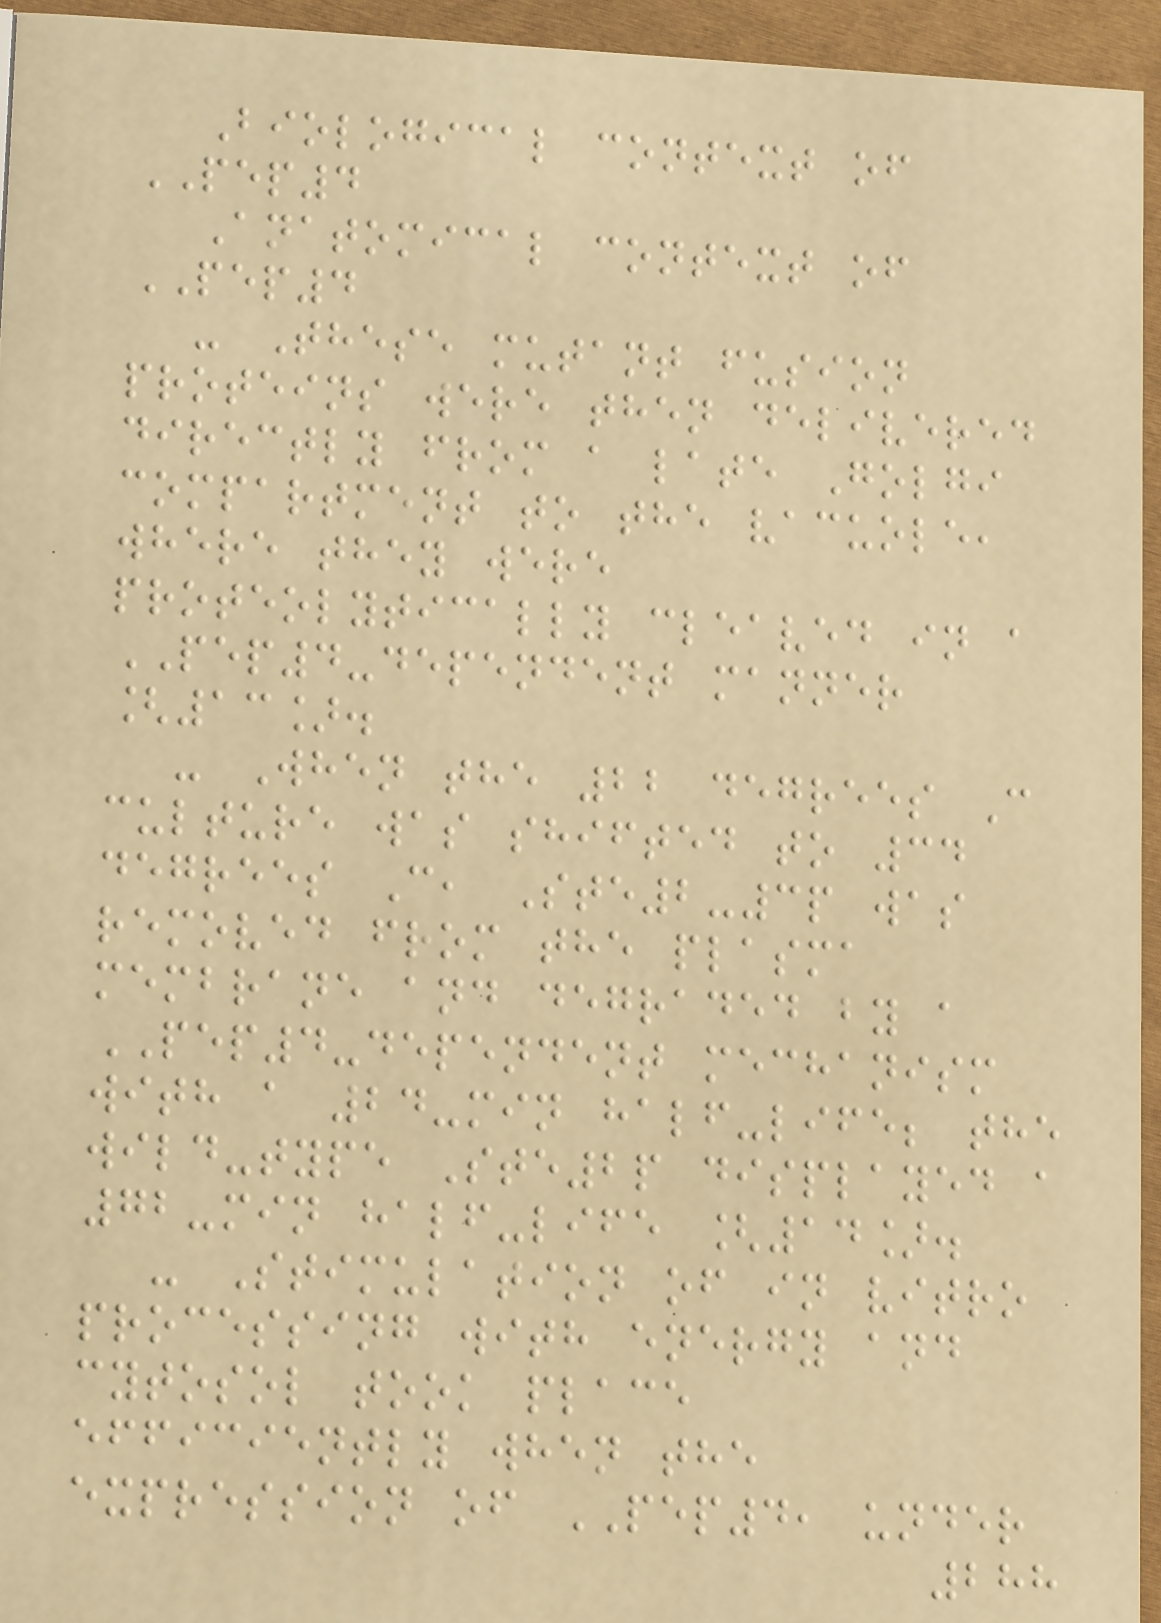Biological context of
PEP4
Anatomical context of
PEP4
- These mutant fusion
proteins were then delivered
directly from a late Golgi
compartment to the vacuole,
where they were
proteolytically cleaved in a
PEP4-dependent manner
[13].
- When the 22 degrees C
culture was shifted to 34
degrees C, Ste2-3p was
removed from the plasma
membrane and degraded by a
PEP4-dependent mechanism
with a 24-min half-life; the
wild-type Ste2p displayed a
72-min half-life [14].
- Stimulation of in vitro
processing with energy and
cytosol took place
efficiently when the
expression of PEP4, under
288
